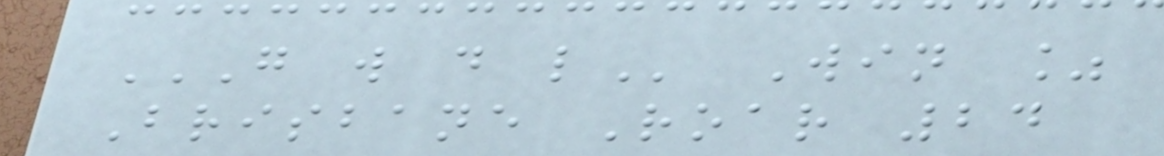G W D L Win %
Brisbane Roar 24
